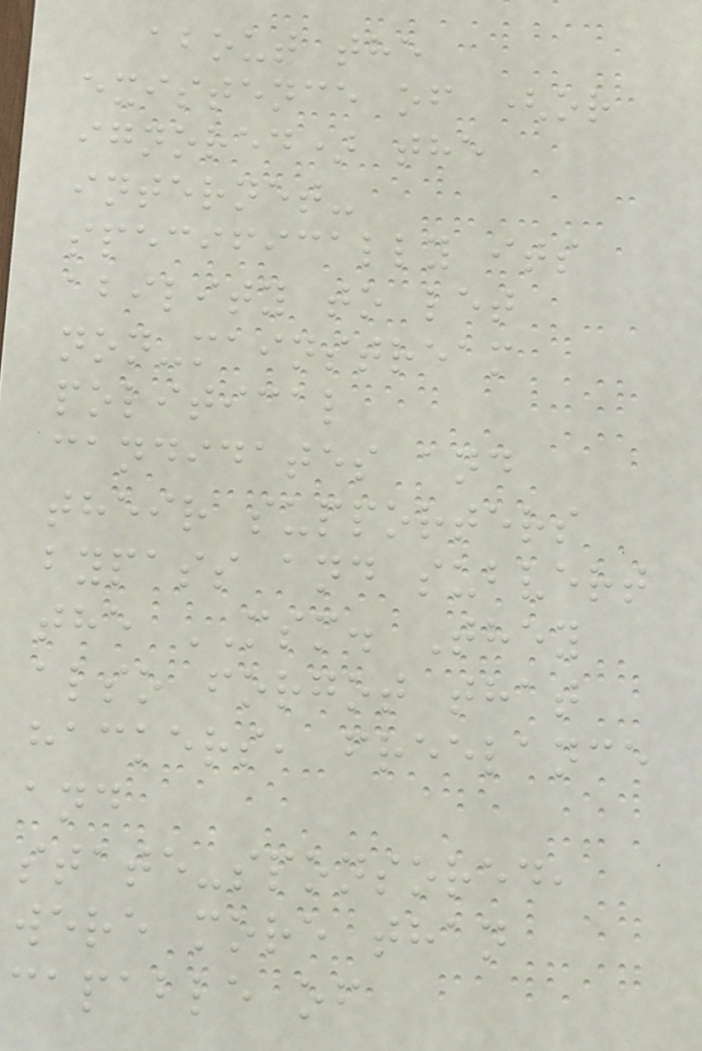about the
existence of (or
ignored) the
internet-
specifically its
ability to let
non-mainstream
political
candidates and
their supporters
bypass and subvert
the MSM. They
also forgot that
hackers, freelance
and
state-sponsored,
were more than
capable of
